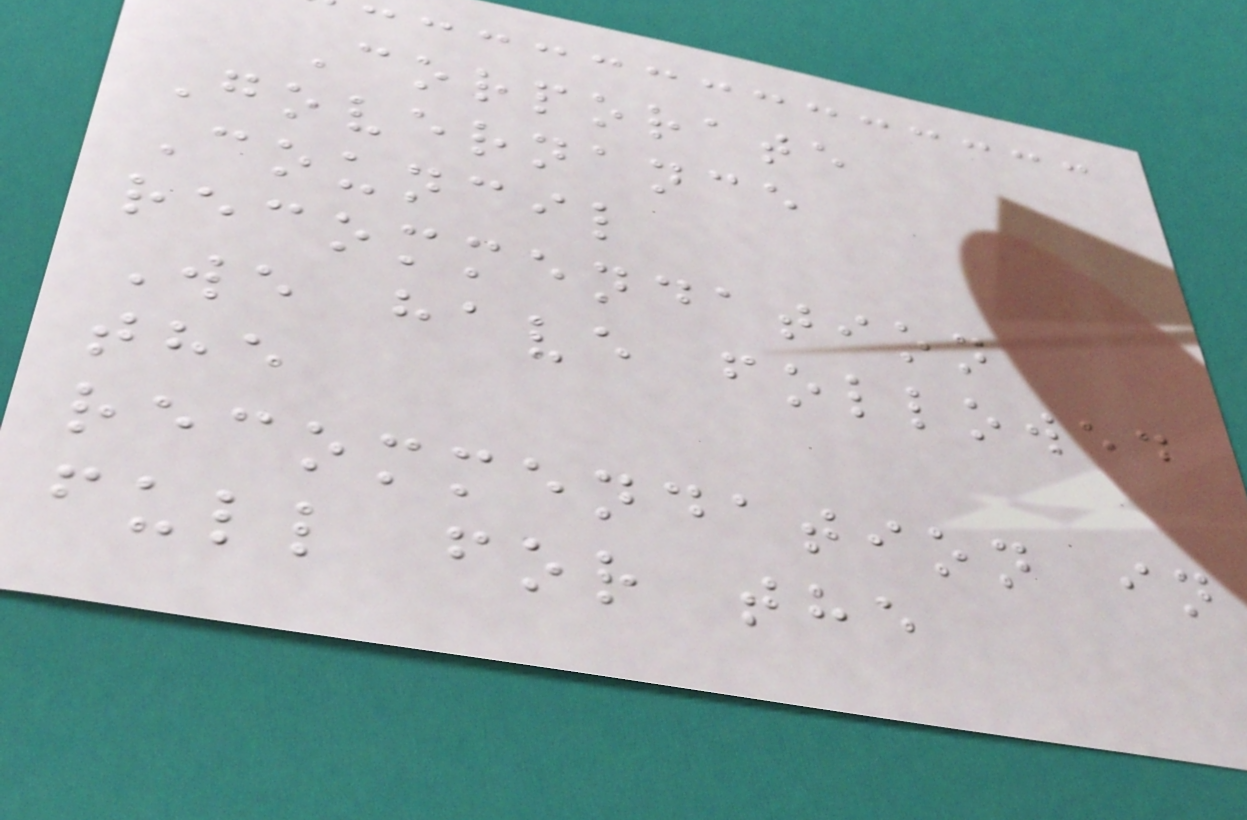Corporate
Governance
Council
recommendation
We have followed
the
recommendation in
full for the
